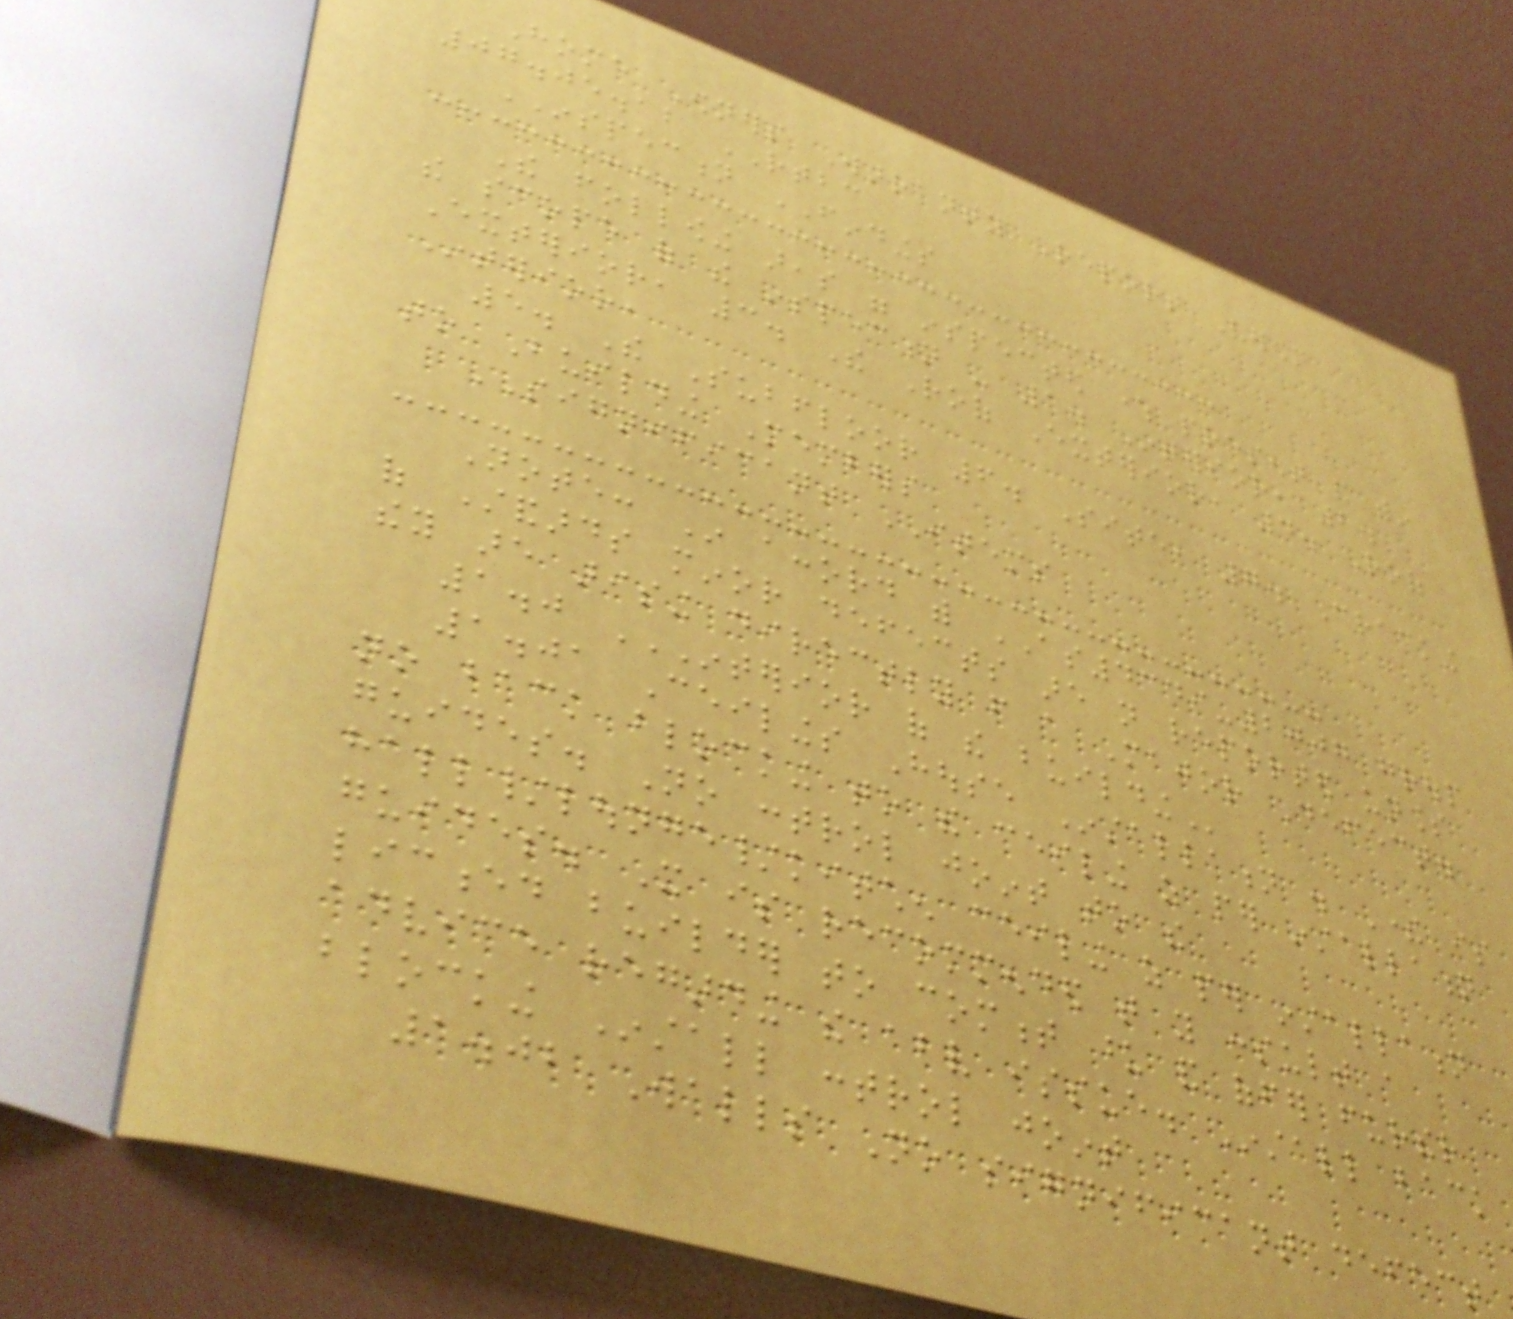Home Owners Warranty Report Version
07.05.12 RTBC
INSPECTION FINDINGS
The following areas were inspected where present and within
the scope of the inspection - 1. Interior, 2.
Exterior, 3. The Roof Exterior, 4. Roof
Interior,
5. The Subfloor 6. Site, 7. Cracking
to Building Members
SIGNIFICANT ITEMS
Note: In accord with AS4349-2007 group
of Standards minor defects are not reported unless
they are arising directly from a Major Defect.
1.0 INTERIOR OF THE BUILDING
1.01 Ceilings House Installation . There is
no back blocking to the ceiling as per installation
guides. No control joint to the
hall/lounge/kitchen ceiling as per installation
guides. It is recommended that you consult a
licenced builder to comment upon and offer further
advice regarding the above issue. Install back
blocking Install control joint
1.02 Walls No significant defect
